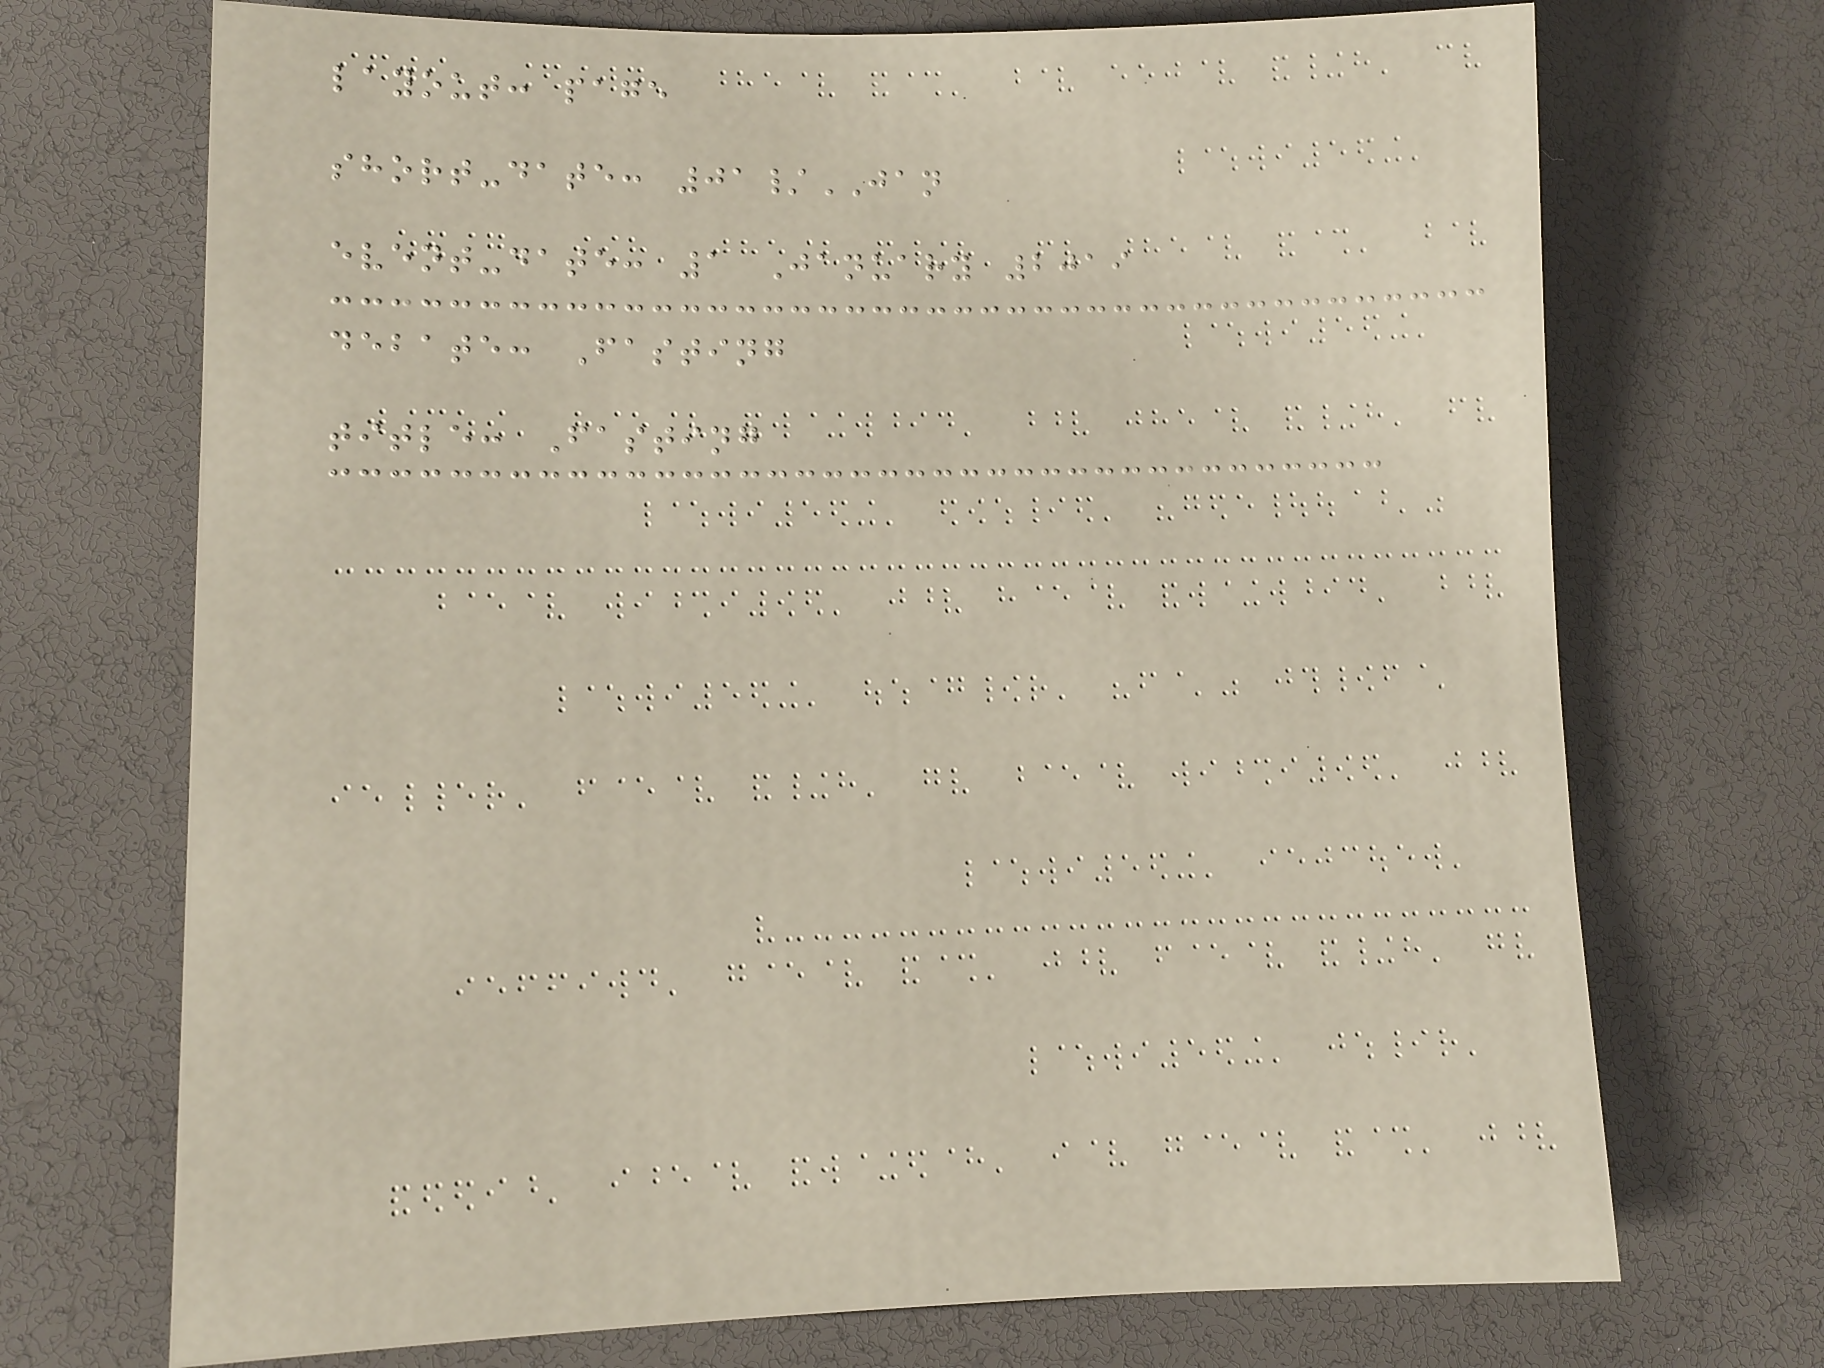layout: page
short-date: 01/JAN
event-date: 1 January 2019
debate: Fasting
title: Fasting
